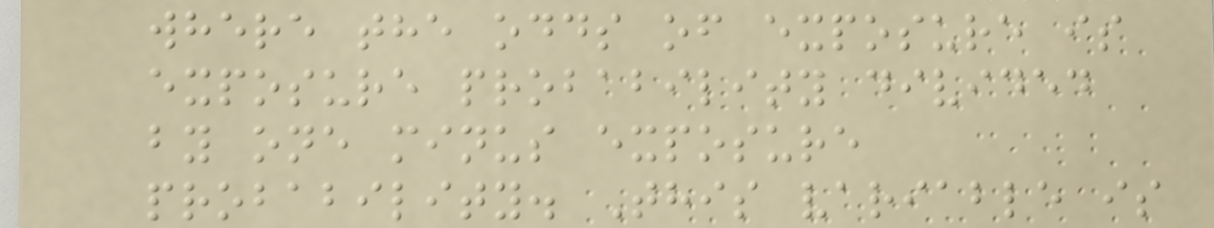where the odds of exposure is
exposure probability divided
by one minus exposure
probability. This variable is
